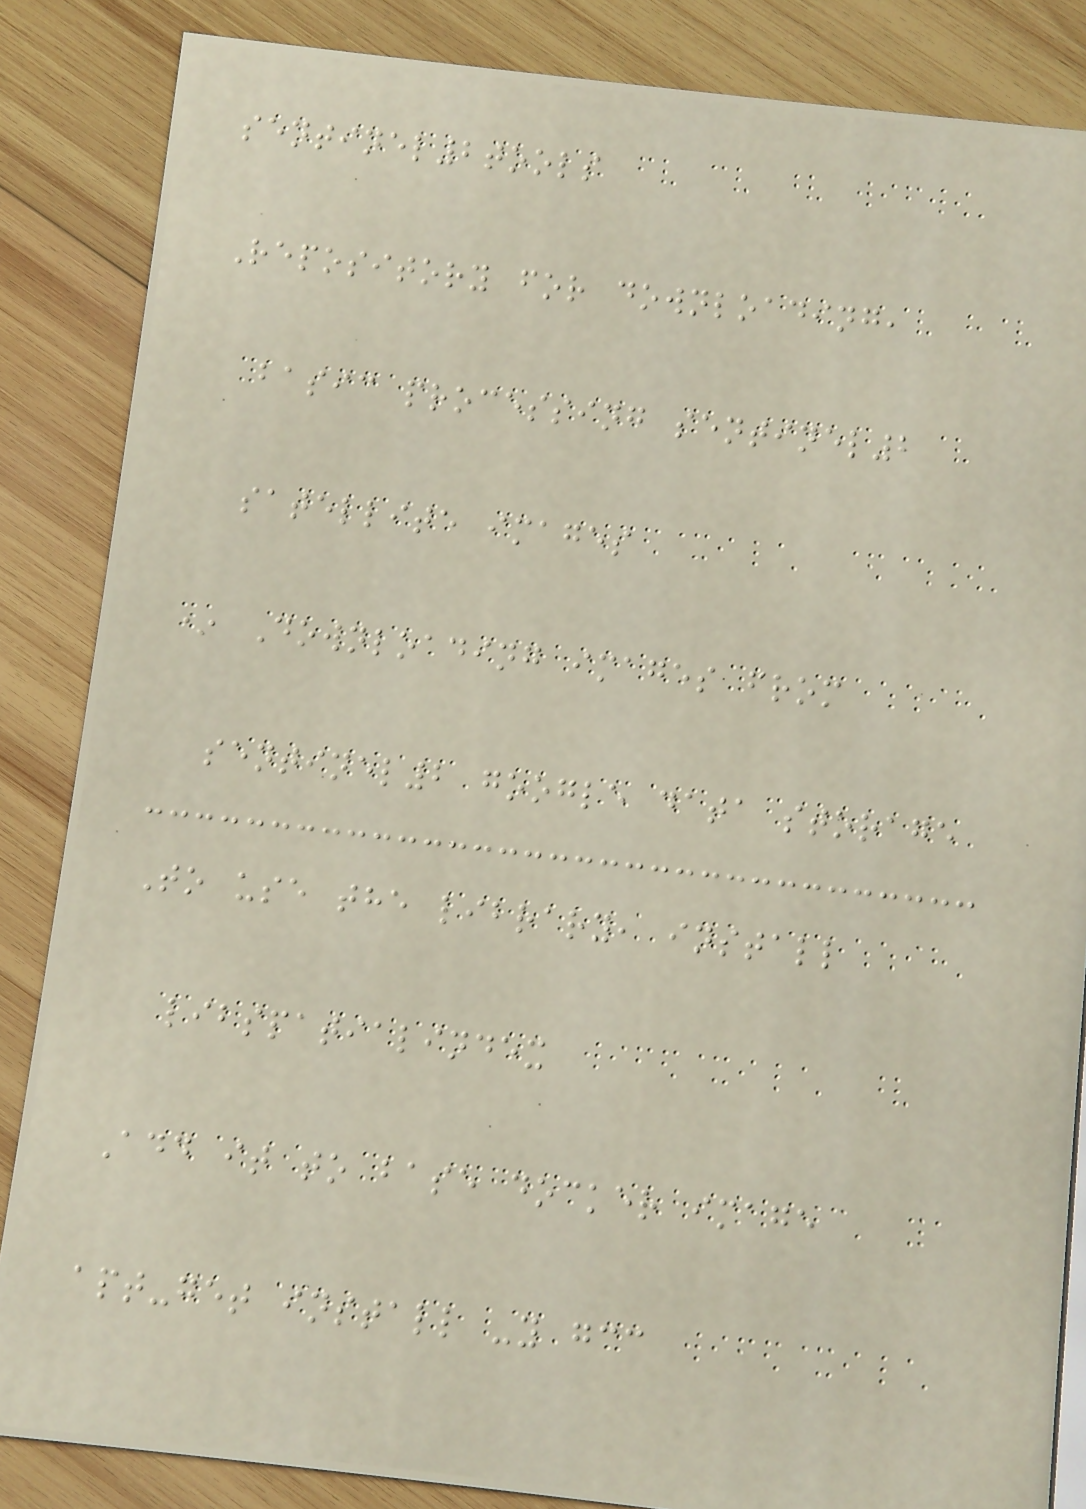sentinel2tools
Repository for downloading,
basic processing sentinel2
satellite images
* Downloading images from
sentinel2 google data storage
To use the library, install
libspatialindex
Add it to base docker image
apt-get install -y gcc
